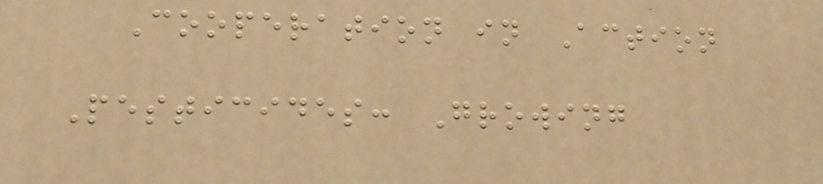Cooperation in Action
Pesticides: Growing
